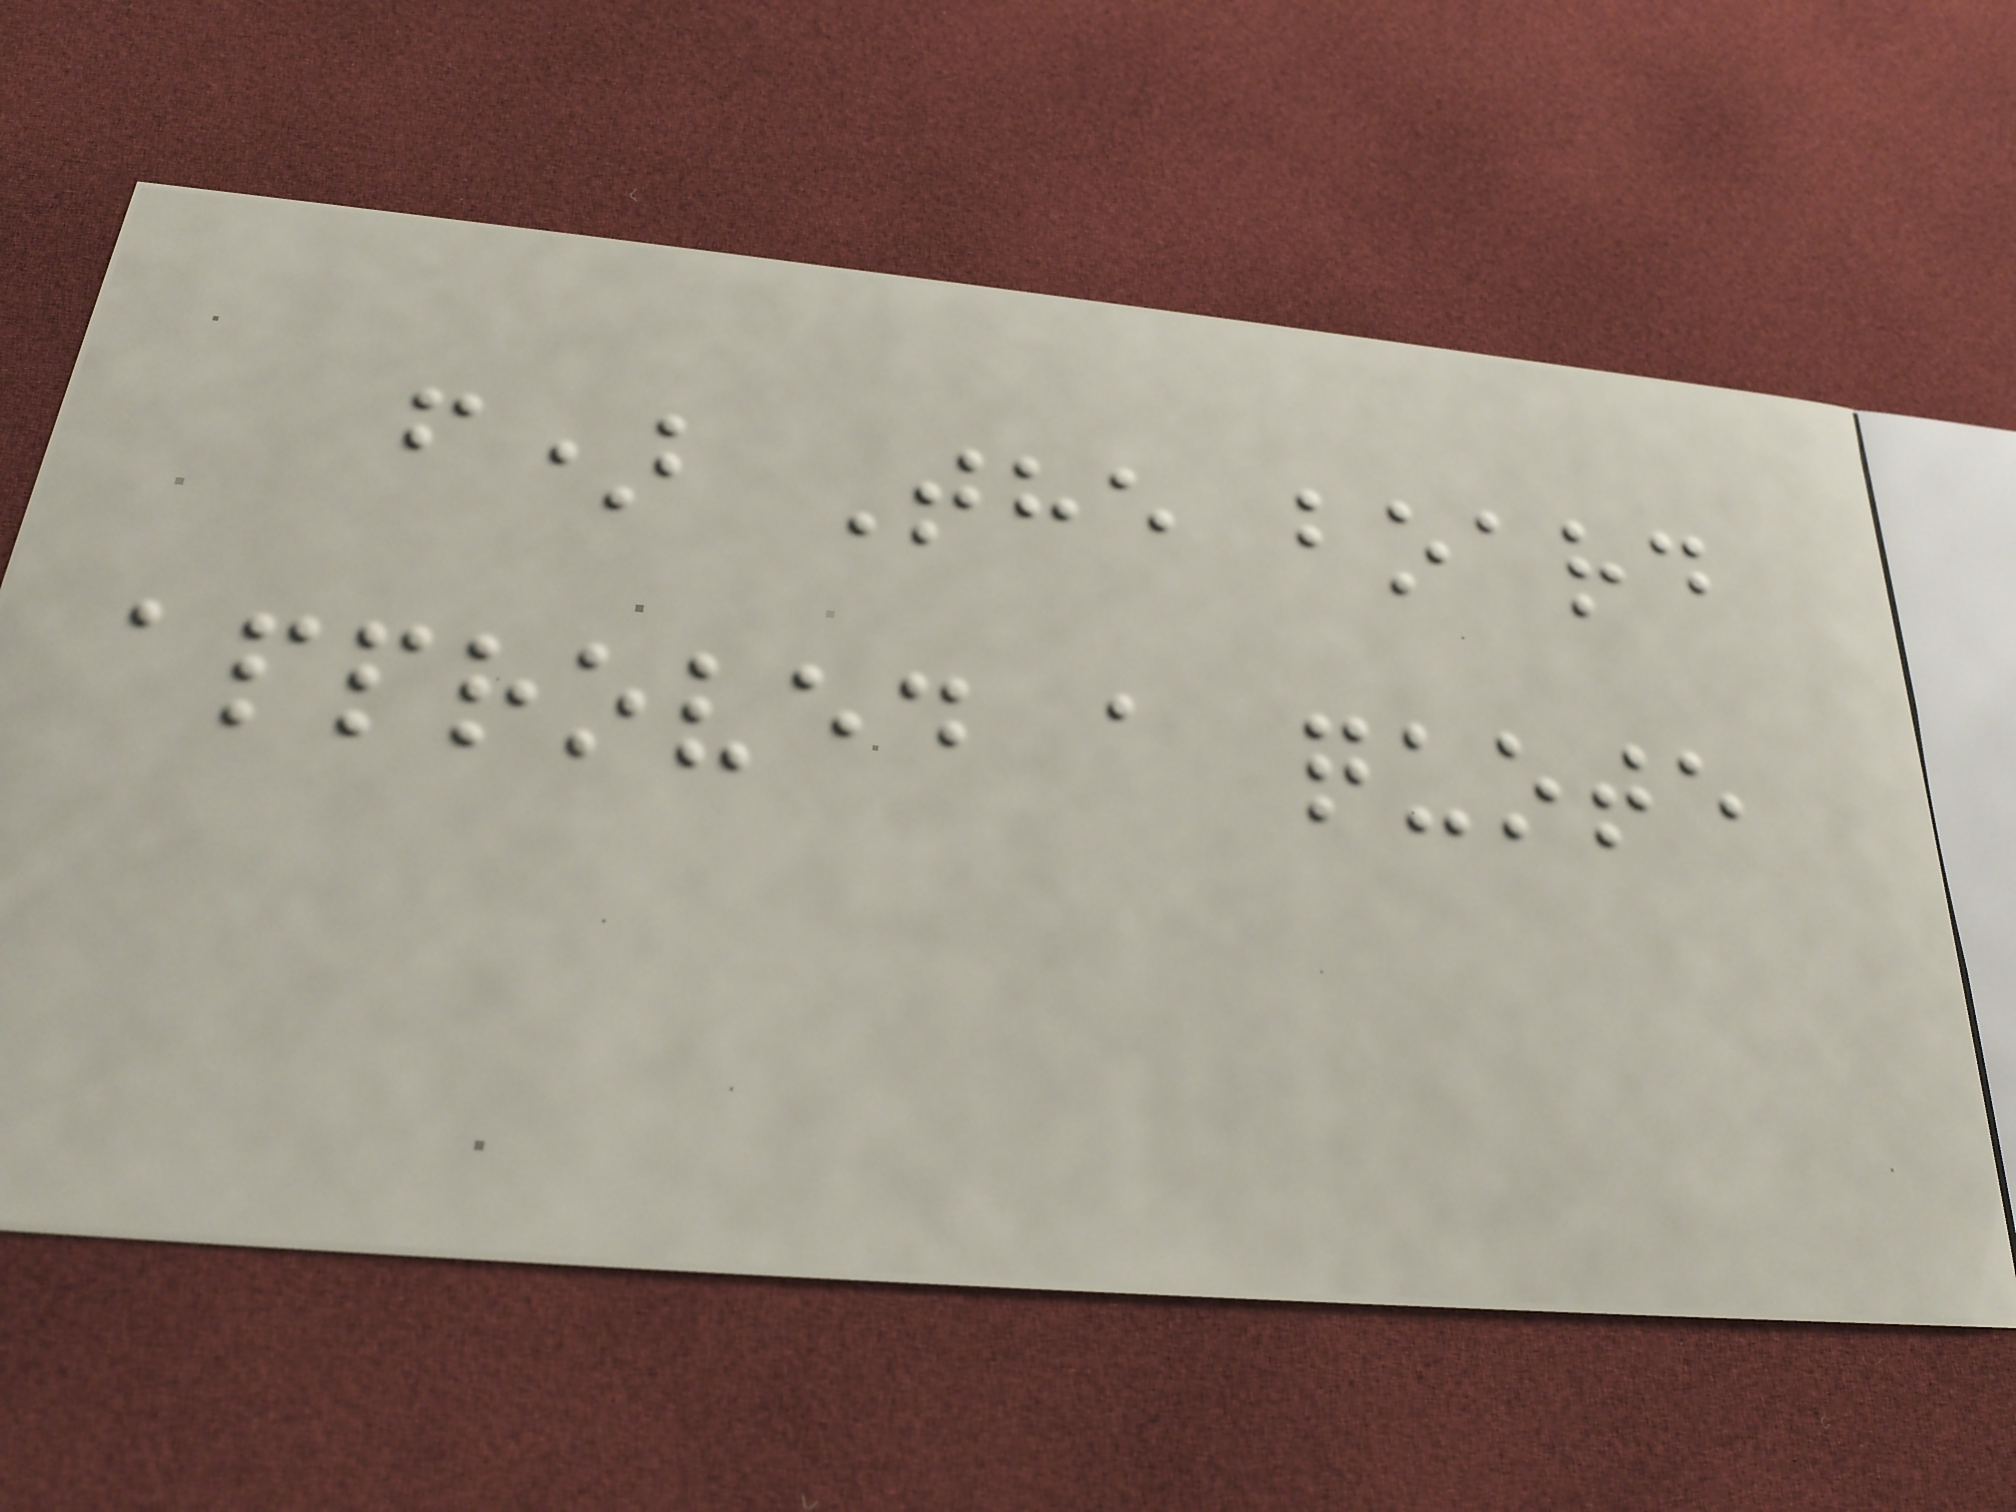f) The board
approved a quote
